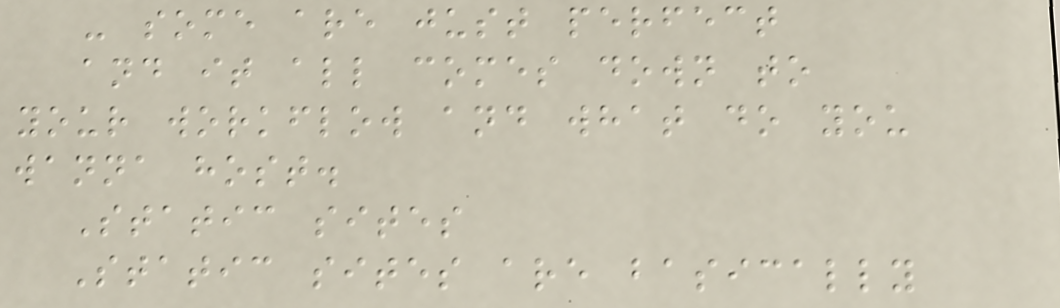- some are just perfect
and it all comes down to
your workflow and what do you
wanna host.
Static sites
Static sites are basically
